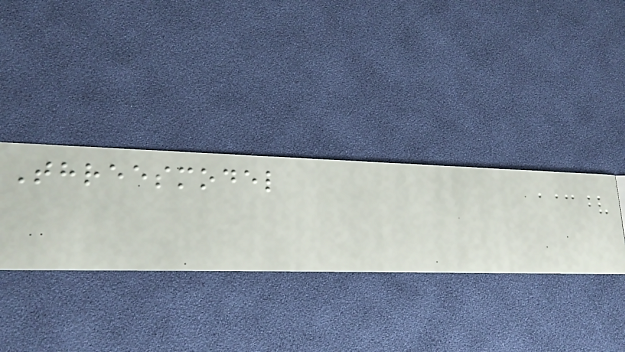Threesmodel
